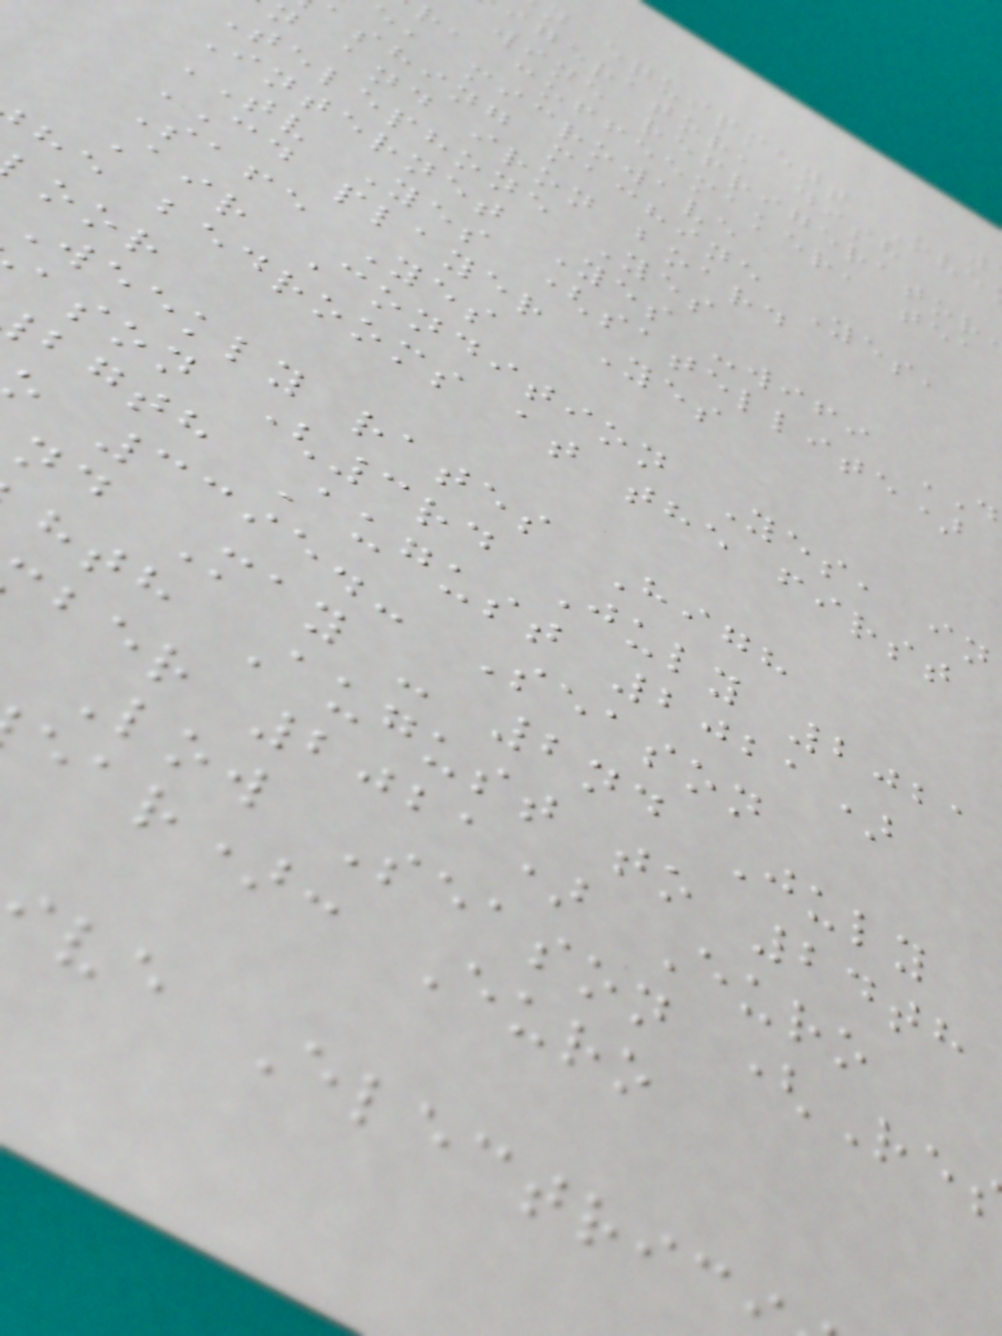n equipment Ove
igerator, dish
wine refrigerator
r, coffeemaker, tea
e, microwave
ashing machine Yes,
n and iron board
Telephone Yes
Internet Yes -wifi
TV Yes (satellite)
CD player Yes
Safe Yes
Air Condition Yes, in
he bedrooms at the first
Weekly rates High
ason (3rd July 2021
bgth August 2021)
3395.- Season
nd May - 2nd July
hth August to 24th
ber 2021) Euro
Low Season (Re
ear): Euro
ve Electric
